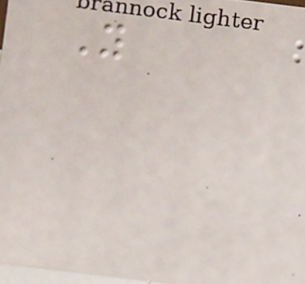You
